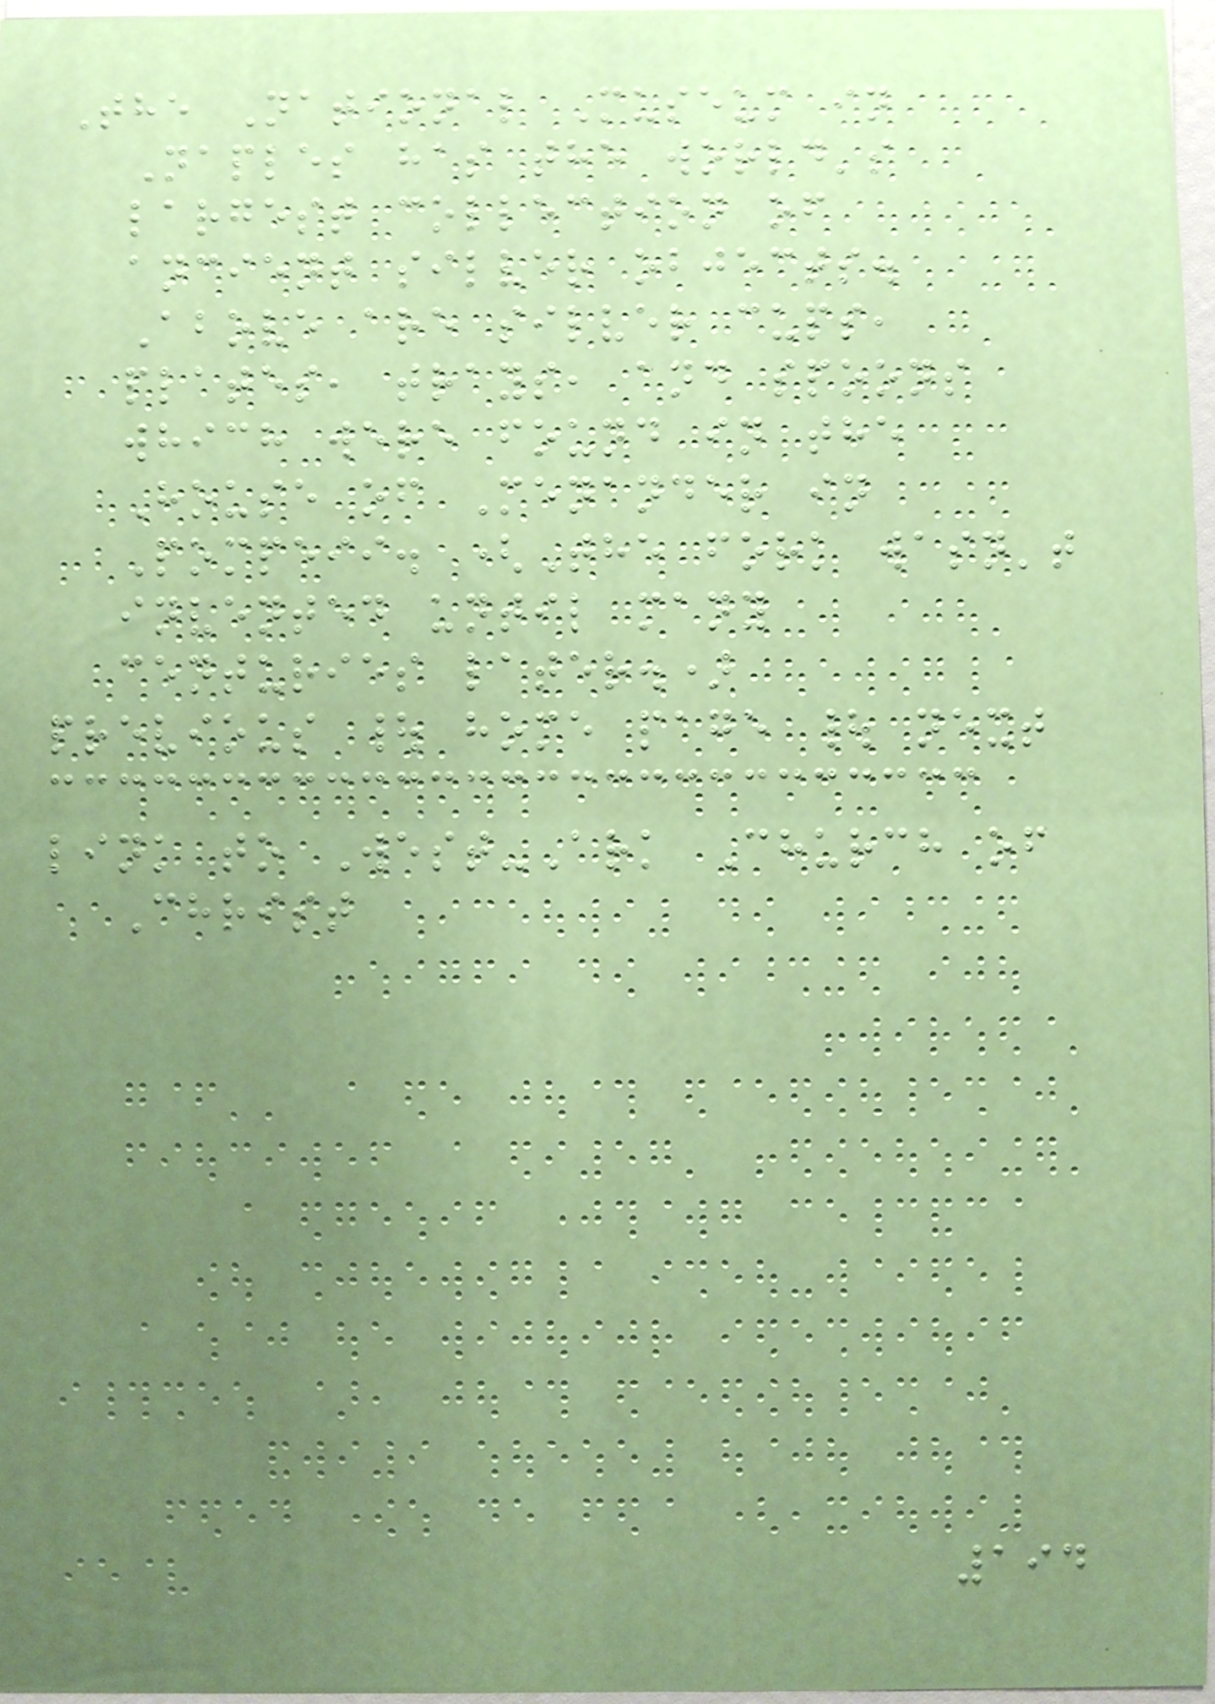The National Museum in
Naples has the world's
largest collection of
ancient silver objects.
Above are silver cups,
plates, trays, and spoons
which were found in the
House of Menander in
Pompeii. (The fork wasn't
invented until many
centuries later.)
previous | home page | next
link to West-Ark Church of
Christ
194
